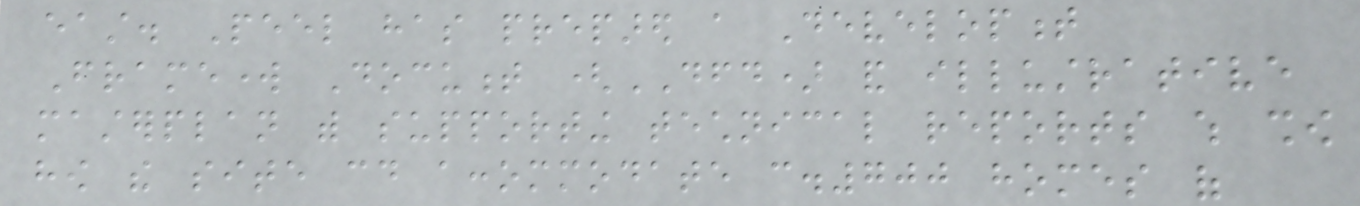east. Peel has prepared a Development
Framework Document (DFD) and illustrative
masterplan with supporting technical reports which show
how the site could accommodate c.700 homes of
